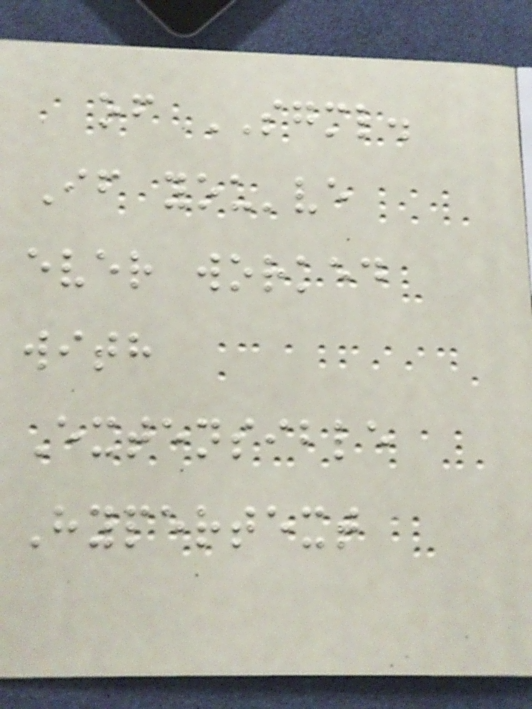of SGML.
If you've
ever worked
with
Extensible
Hypertext
